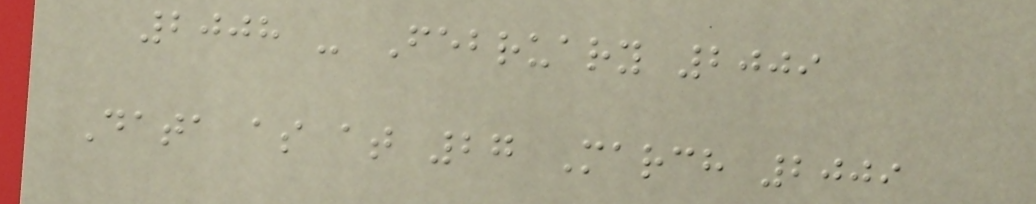2008 - February 2009
Data as at 27 March 2009
